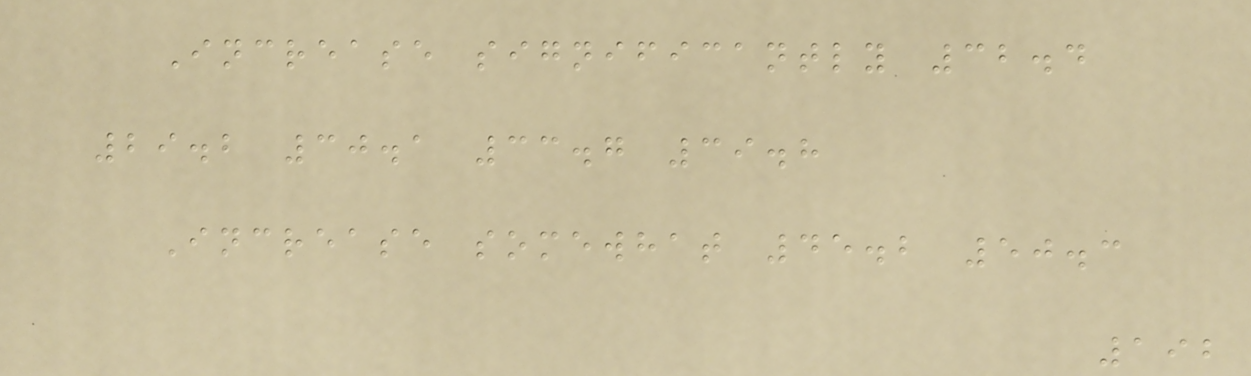Increase significantly 32.4
29.2 30.1 33.7 39.8
Increase somewhat 45.2 50.3
192
